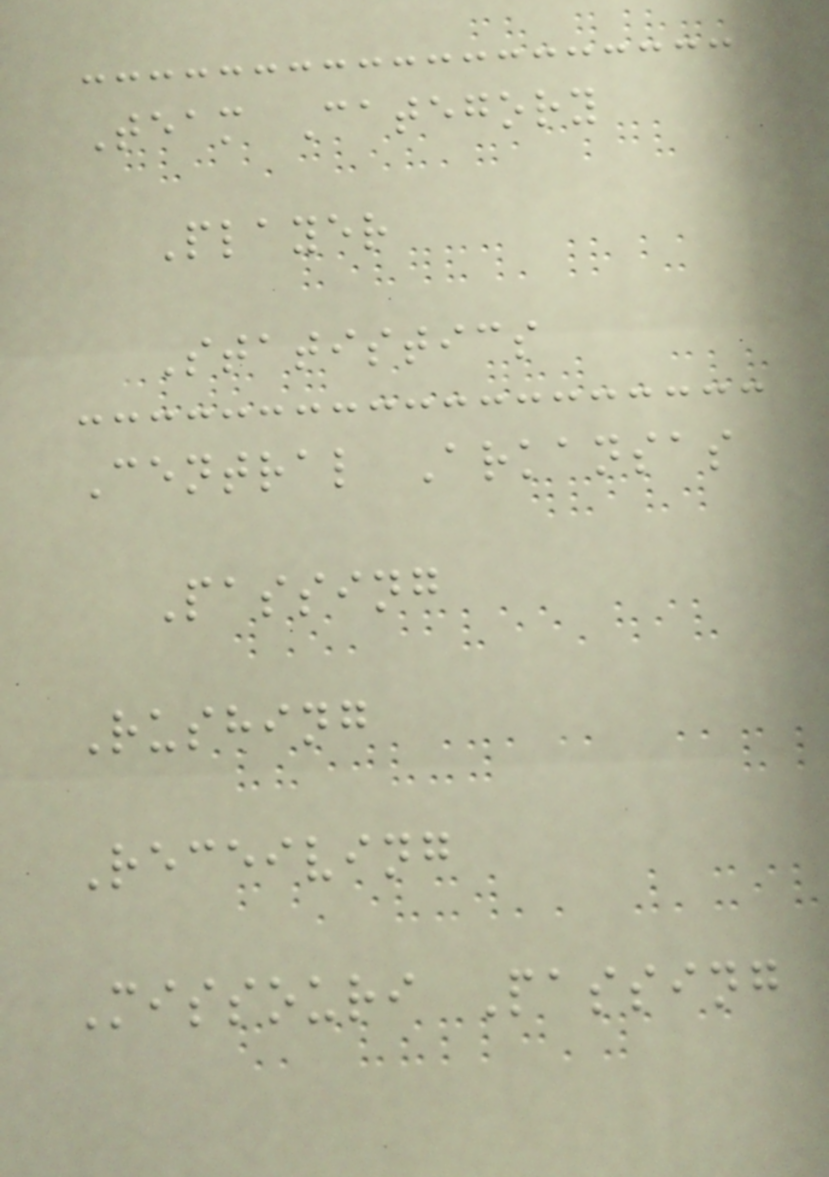Team Category
Player
Statistics
Central Arkansas
Passing
Rushing
Receiving
Missouri Passing
